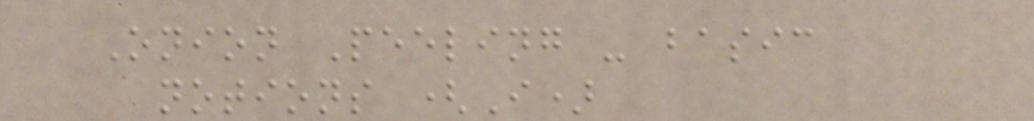Onion Peeling - basic
notions (I)
